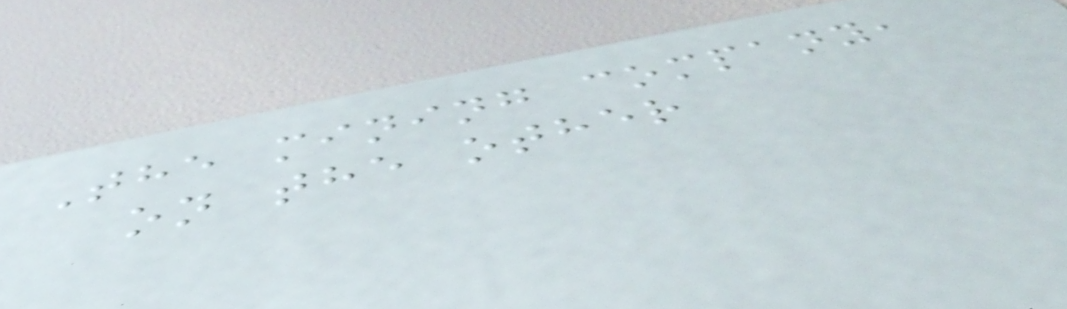The mining company,
on the other
